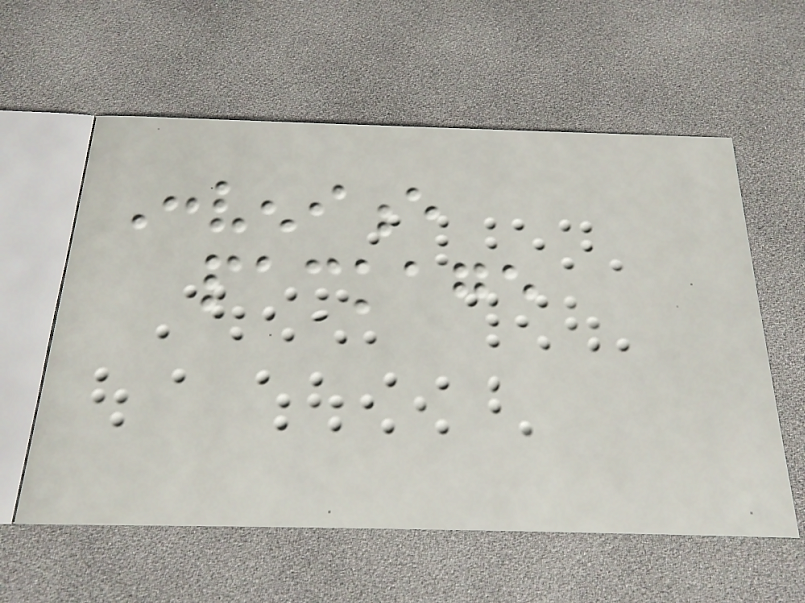Convenience
package
